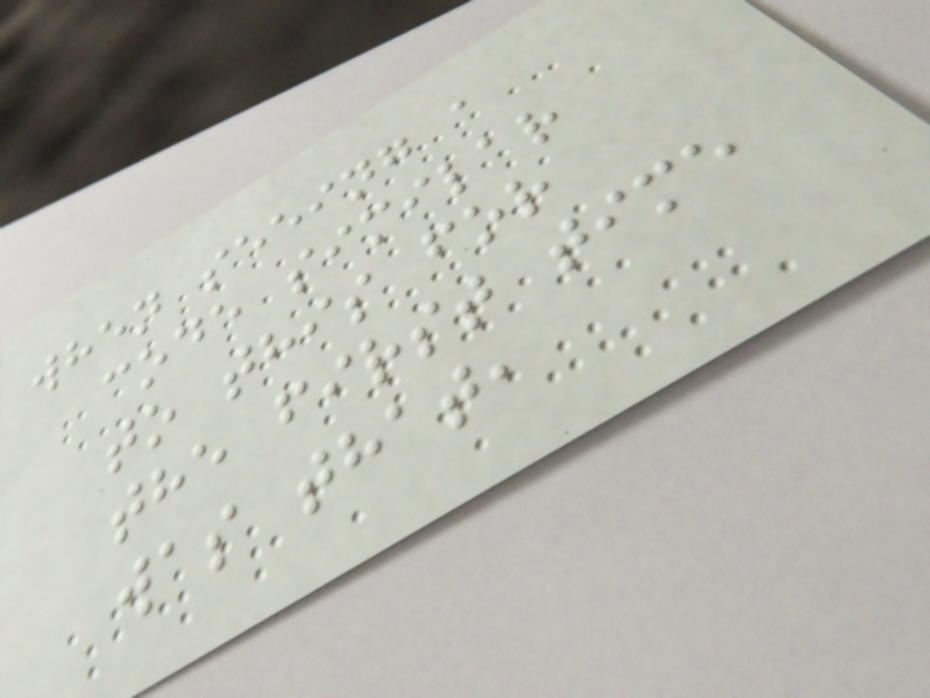when seeing a
code similar
to this for
the first time
was that,
